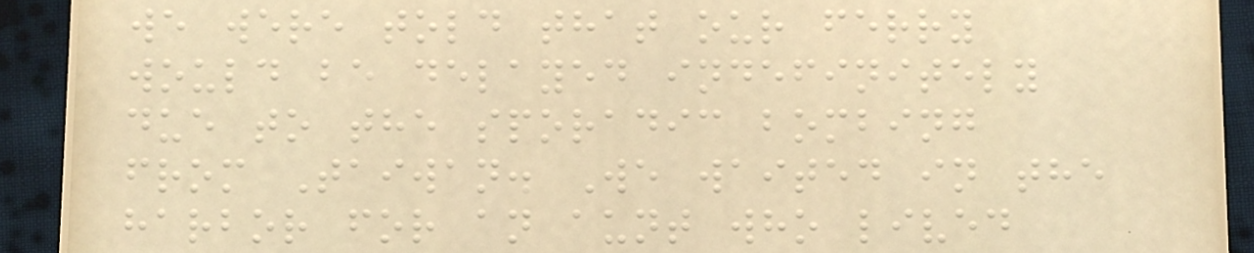we were told that our ferry
would be delayed indefinitely
due to the sporadic bombing
from Taiwan. We waited in the
harbor for an aunt who lived
